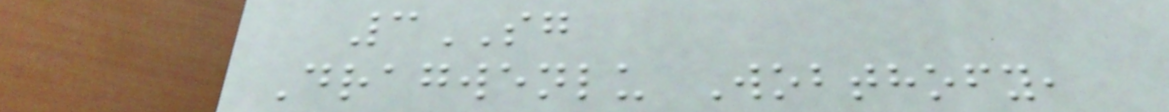3SG
Dragwenlu Wobthofy,
